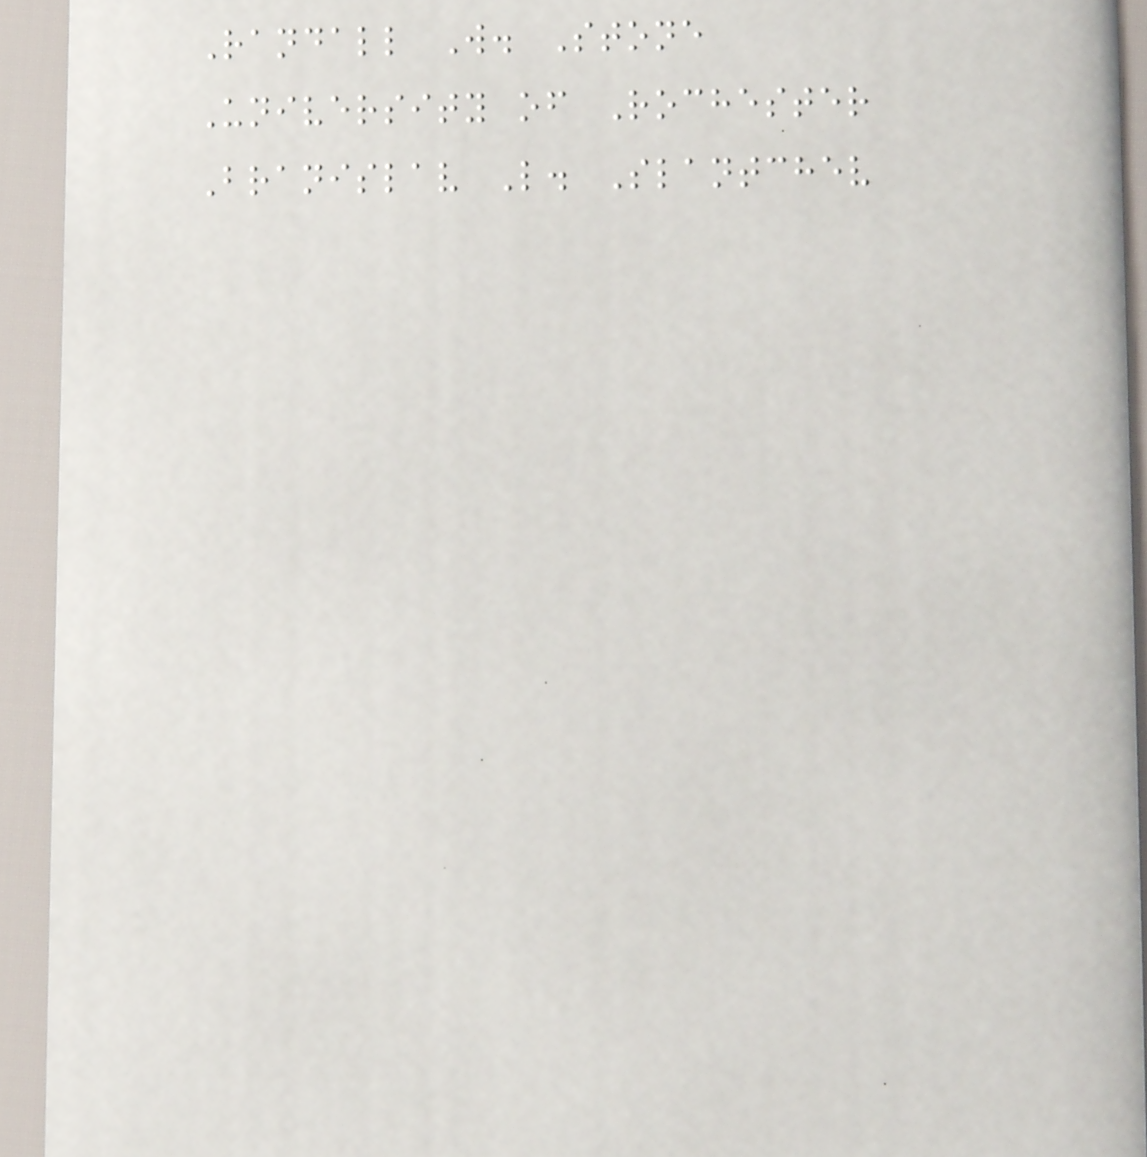Randall W. Stone
University of Rochester
Branislav L. Slantchev
